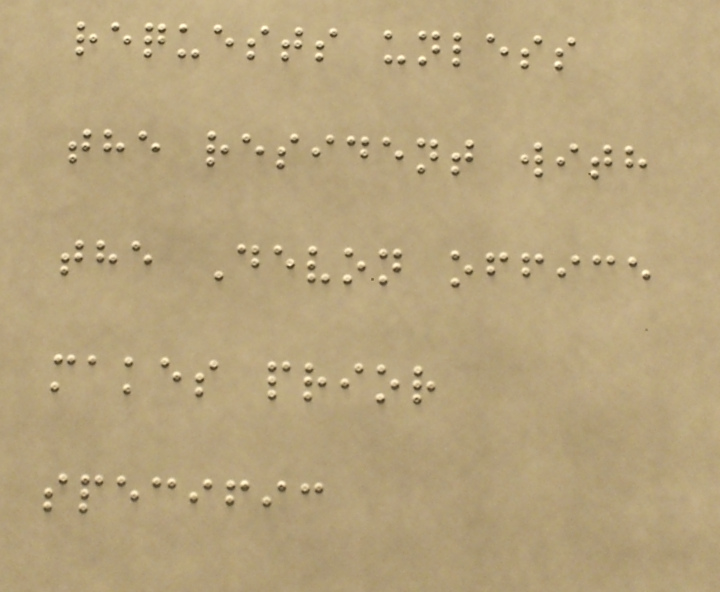requests unless
the resident with
the Devon office
makes prior
specific
